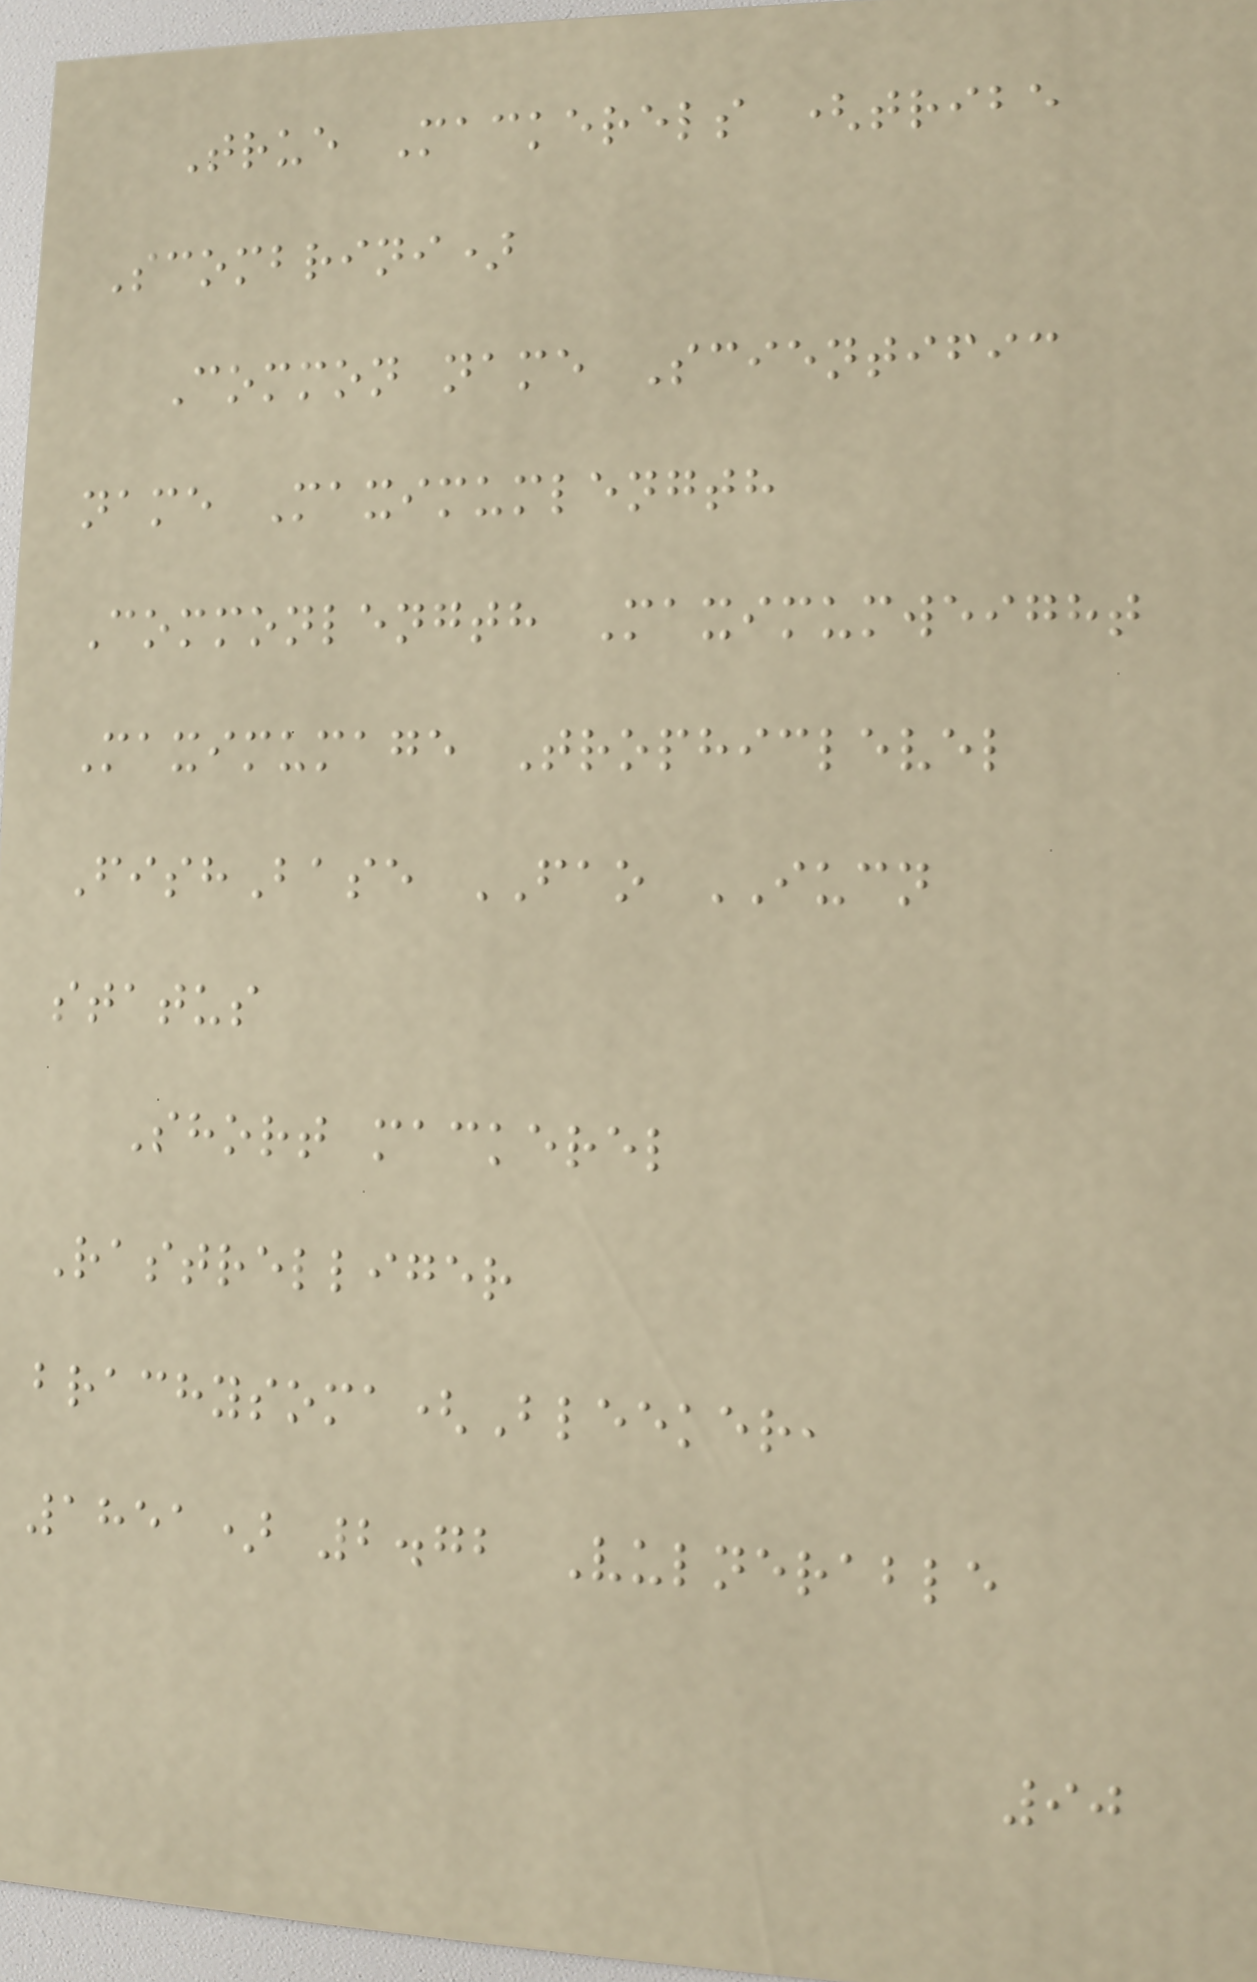True Mackerels (tribe
Scombrini)
Common name Scientific
name Maximumlength
Commonlength Maximumweight
Maximumage Trophiclevel
FishBase FAO IUCN
status
Short mackerel
Rastrelliger
brachysoma(Bleeker,
1851) 2.72 Vulnerable
90
